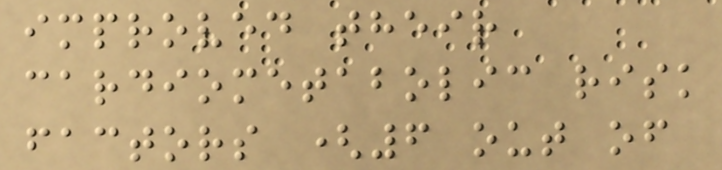improved their
cardiometabolic risk
factors (6 out of
